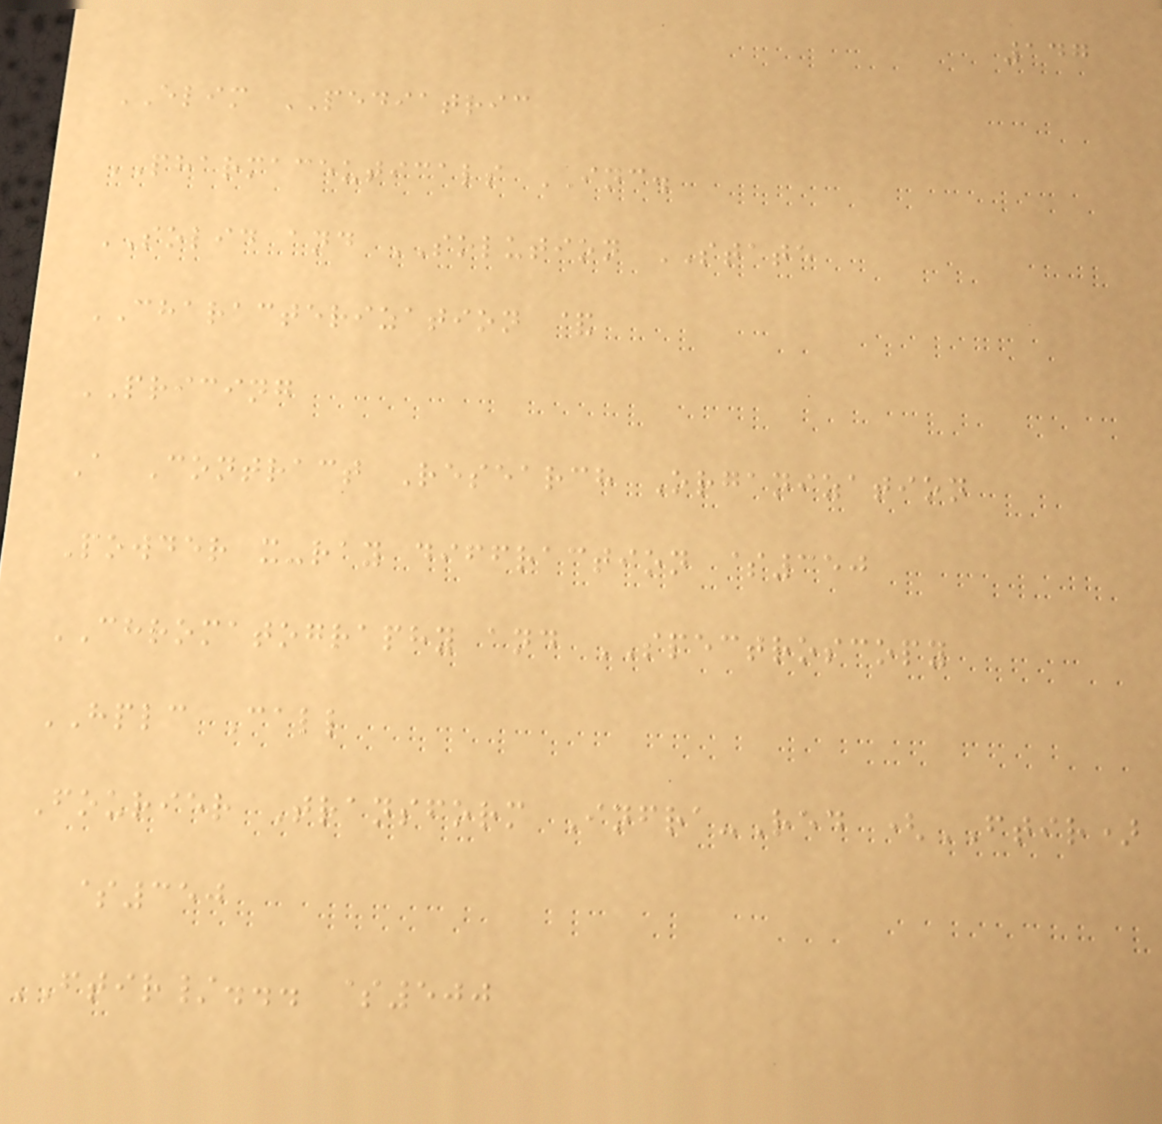147
ELIM PEDIATRIC
PHARMACEUTICALS INC.
SOLID and SOLUTION STATE
CHARACTERIZATION &
PRICING
A Contract Research Organization
Powder x-ray diffraction $350
CHROMATOGRAPHY and SPECTROSCOPY
HPLC Call
Fourier Transform Infra-Red (FTIR)
$350
FTIR/... $500
